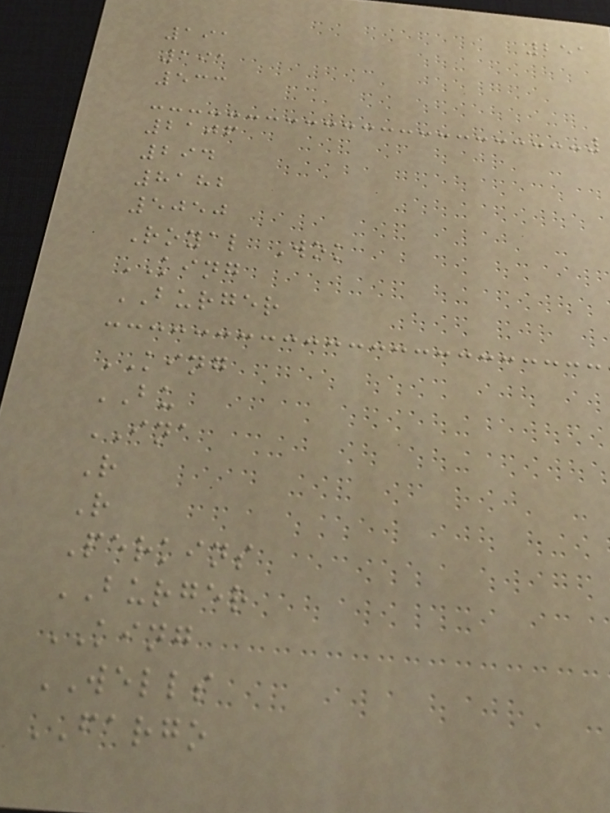251
191
191
533
2106
294
8182
5050
Royal Wok
KING
BURGER
KING
BU
INA
R
R
Perkins
BURGER
KING
WELLS
FARGO
